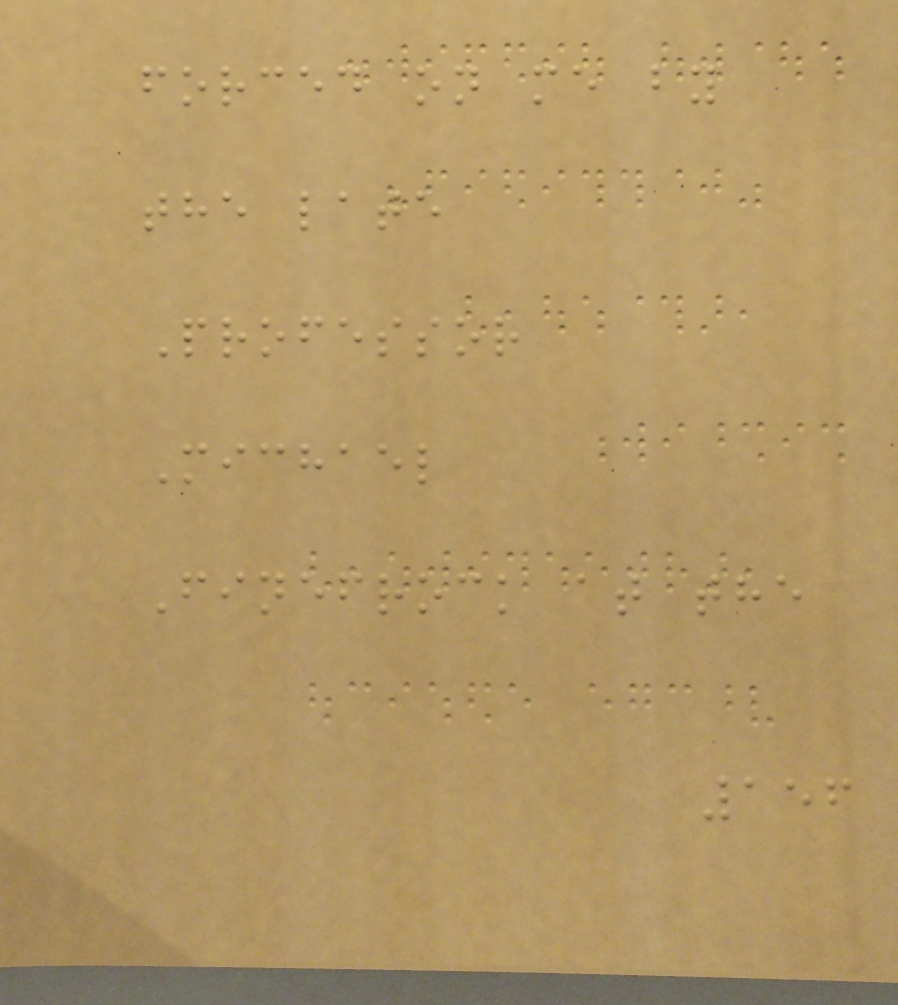forced on me by
the late
Professor
Michael
Finefrock at the
156
